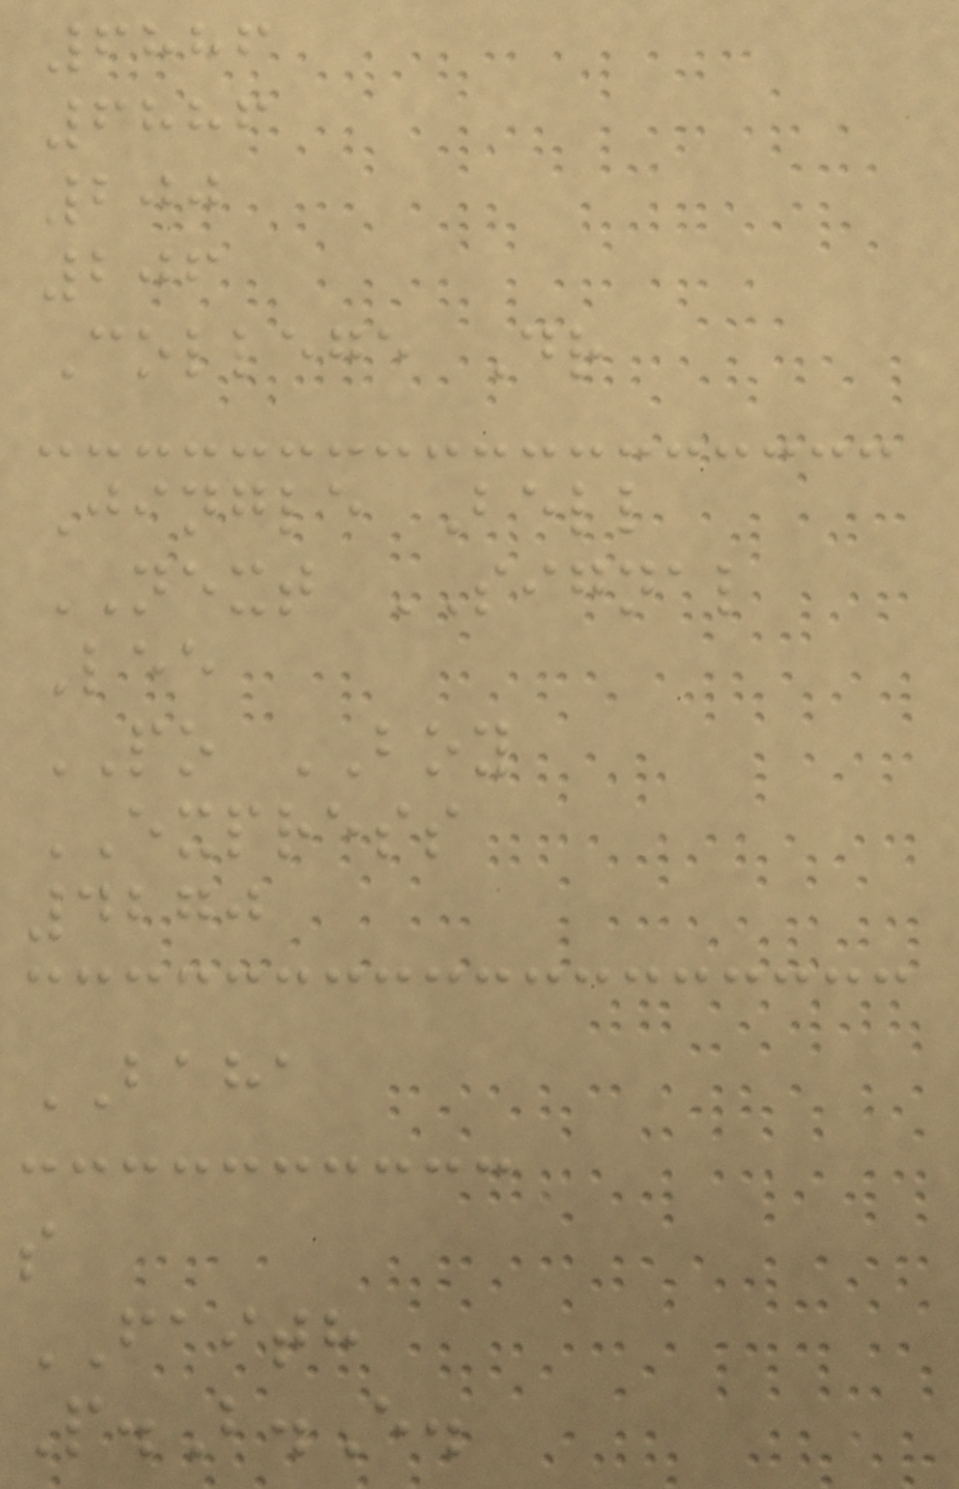6886
6886
200
206
College Dr
Jingle Bell
NEXT SIGNAL
Lee
PO BOY
EXPRESS
4270
BAHA
s
FAITH
P.B.E.
